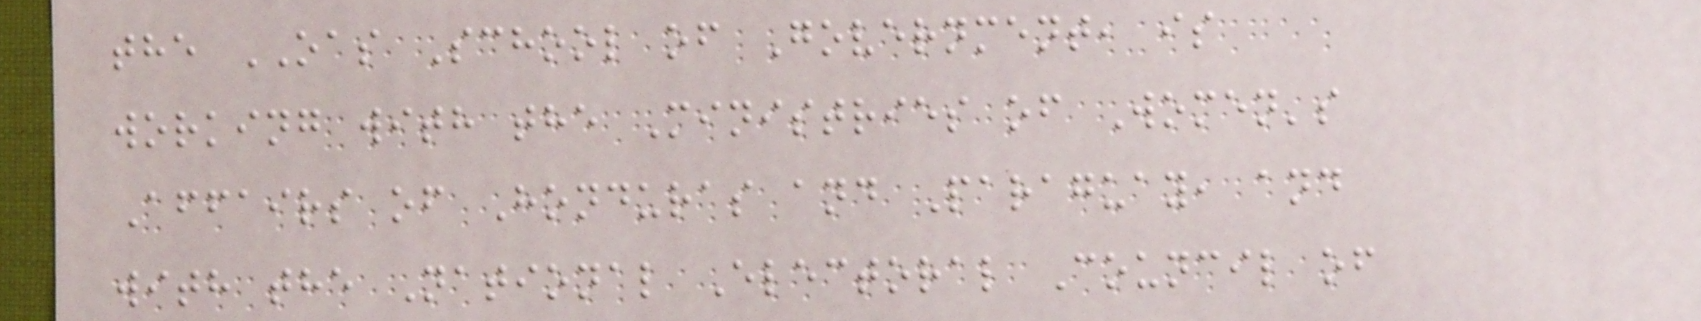the OAS School of Government, is
working with the Ministries of Women's
Affairs of Honduras and Paraguay, and
with the National Electoral Council of
